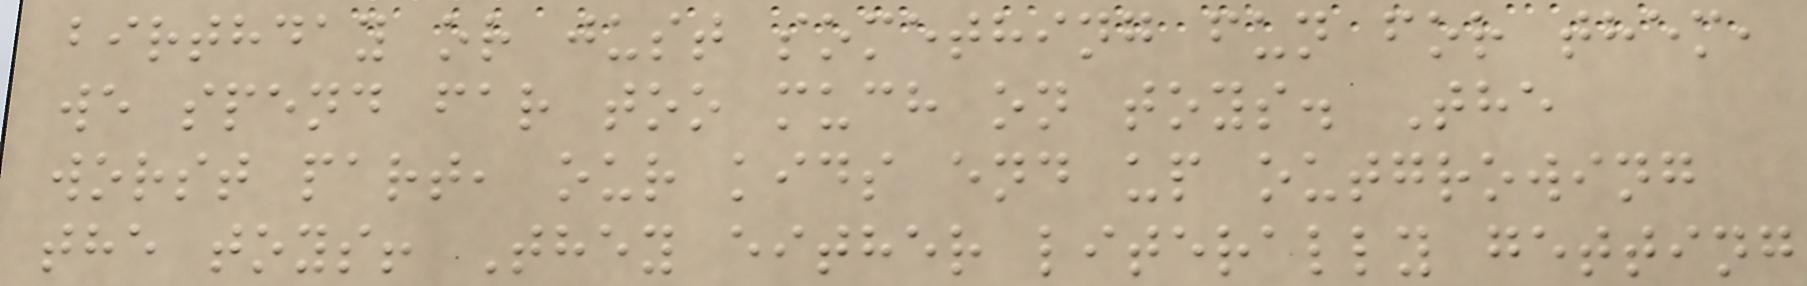birthday or just something fun for them,
we spend far too much on toys. The
worst part, our kids end up outgrowing
the toys! They either literally getting
